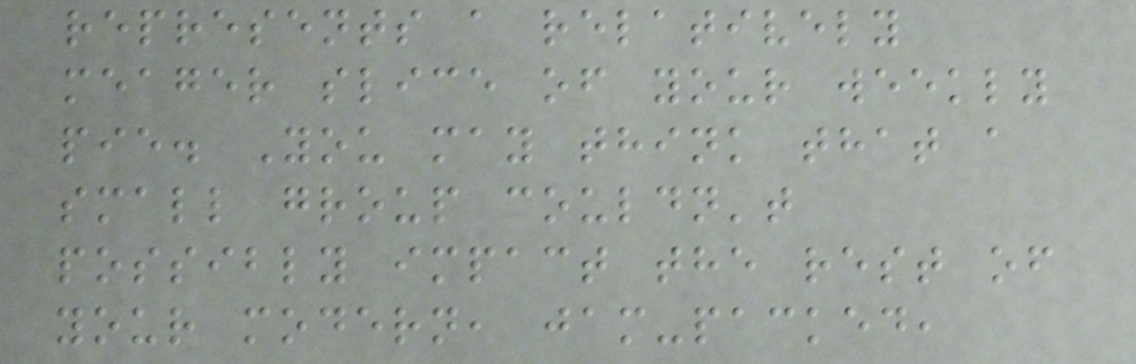represents a relatively
meager slice of your weekly
pie. You may think that a
small group couldn't
possibly impact the rest of
your modern, jam-packed,
